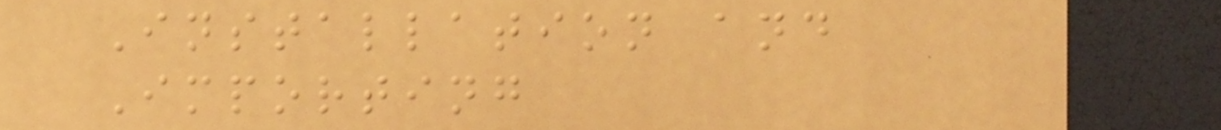Installation and
Importing
